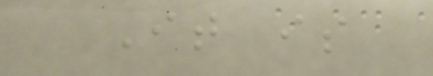It is
